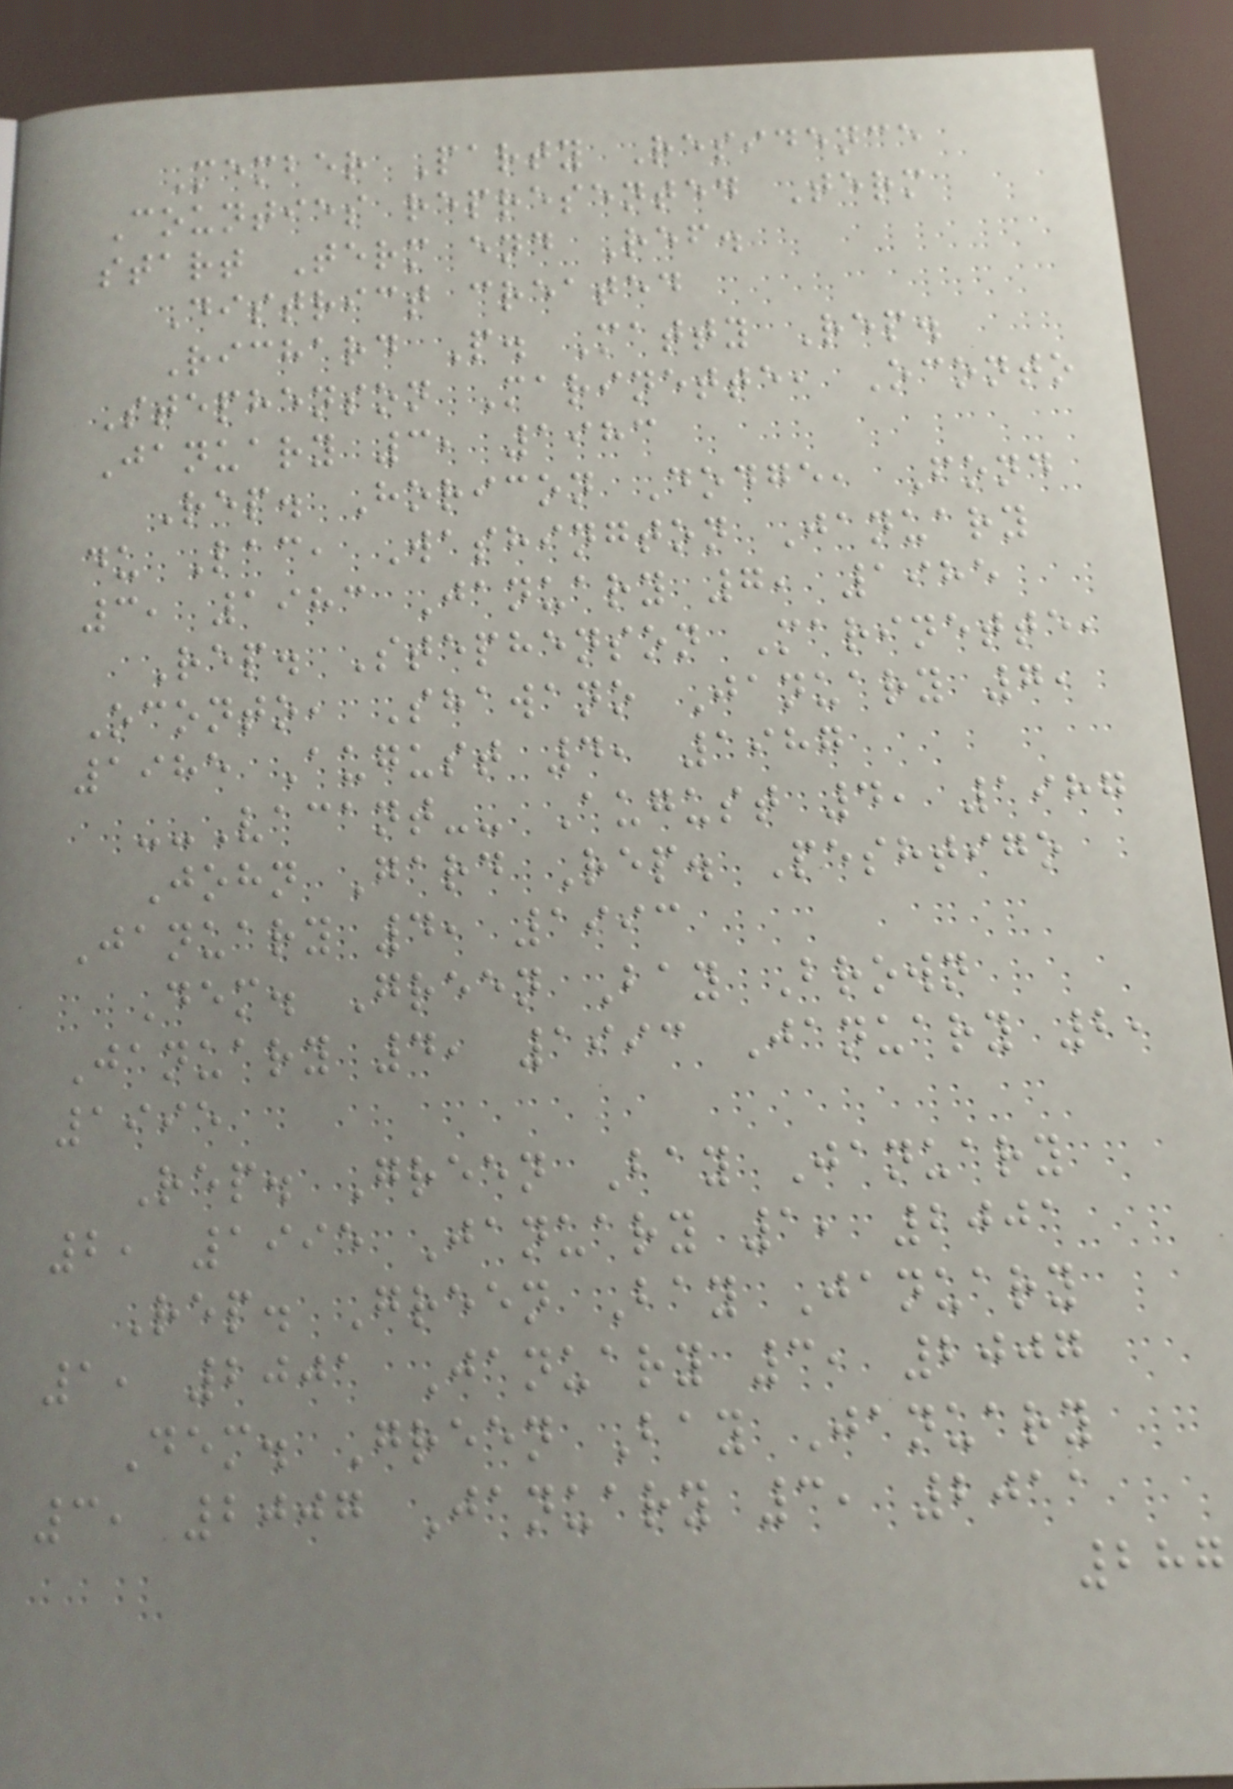Member Party Residence
Counties represented Term
start Term end Ref.
District created
Richard P. Matty Rep.
Stephenson Marinette, Oconto
January 3, 1983
Rep. Horicon Dodge, Fond
du Lac, Washington January
3, 1983 January 7, 1985
Rep. Stephenson Marinette,
Oconto, Shawano January 7,
1985 August 4, 1987
--Vacant-- August 4, 1987
John Gard Rep. Peshtigo
January 4, 1993
Dem. Green Bay Brown
January 4, 1993 January 2,
1995
Rep. Green Bay January
2, 1995 January 1, 2001
Rep. Green Bay January
1, 2001 January 3, 2007
Dem. Green Bay January
3, 2007 January 3, 2011
287
